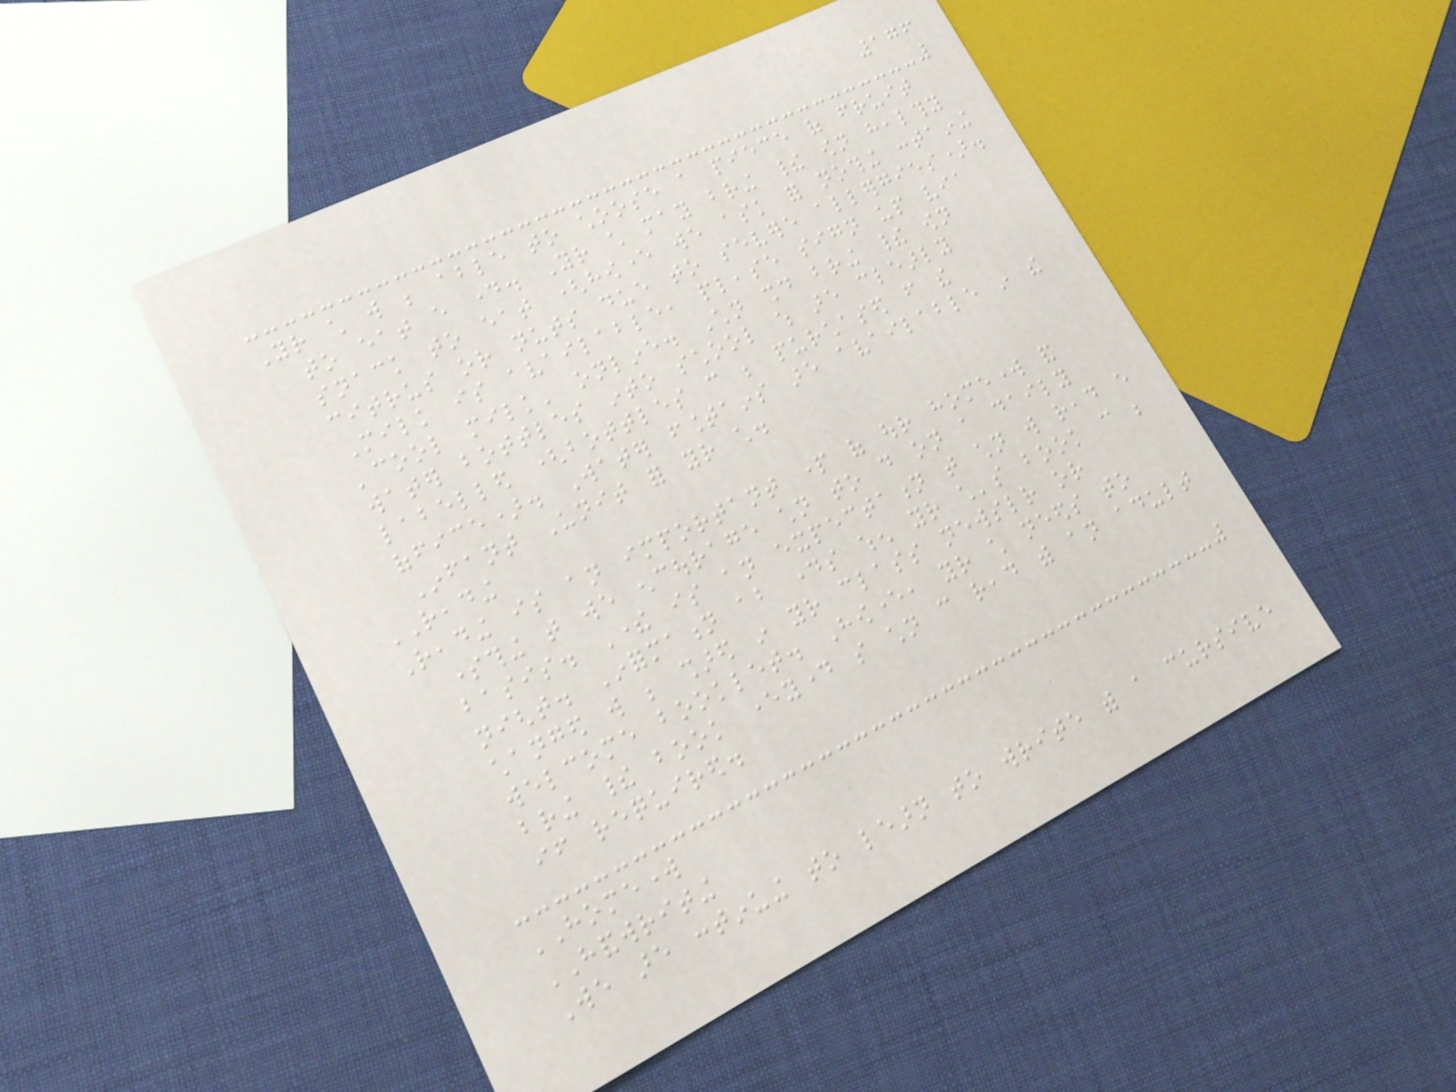176
Your child will be able to choose a piece of fruit
to eat every day. Your child may bring their own healthy
snack to eat (however we ask for nothing containing
citrus or nuts due to severe allergies).
Milk is available, please sign up via
'cool milk' online. Children should bring their own
water bottles into school which are clearly
labelled (bottles can be purchased from the
office). Water fountains are available in the
Infant Unit for your child.
READING
Reading is an important part of our homework and
something that we encourage children to do on a daily
basis. There is an expectation that children will read every
night. Information about days when your child's book can be
changed will be shared in your class newsletter or
welcome booklet. However, your child needs to
bring their book everyday so children can read with an adult
if required.
HOMEWORK
HANDWRITING
We are continuing to learn to write with a cursive
